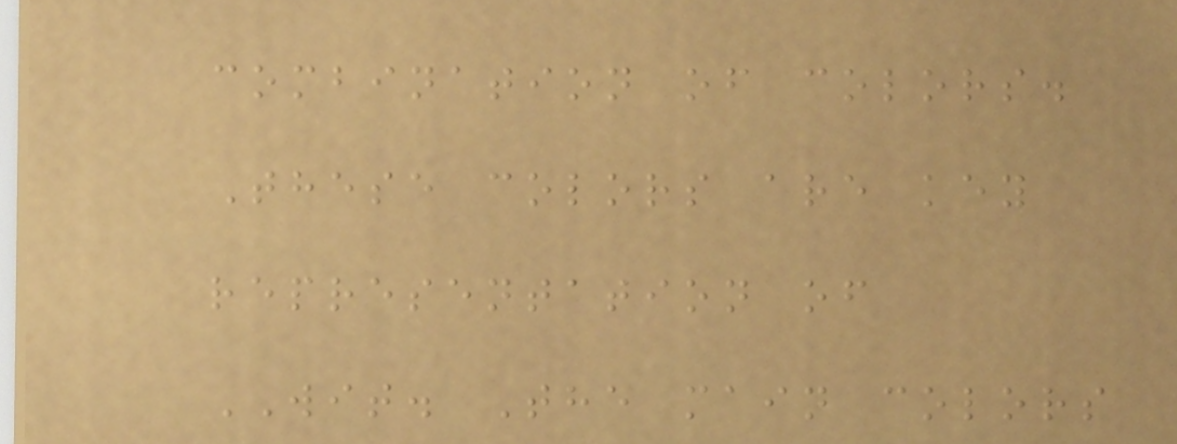combination of colors.
These colors are key
representation of
WIT. The main colors
